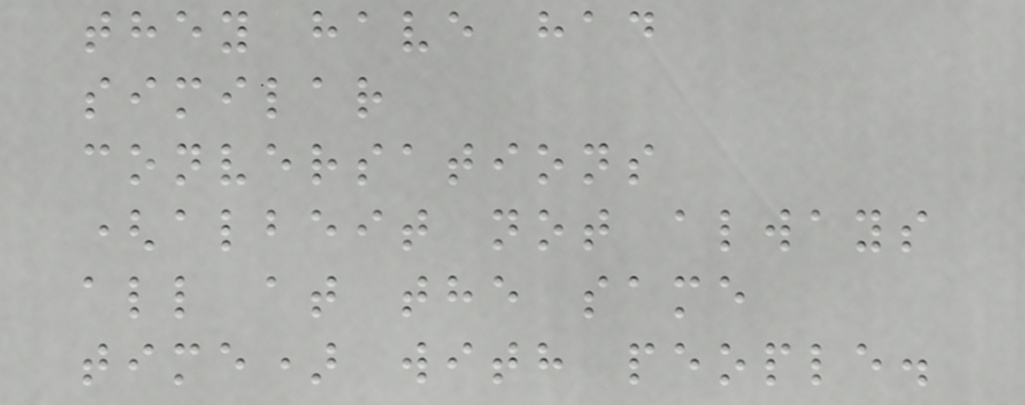they have had
similar
conversations
(albeit not always
all at the same
time) with people.
